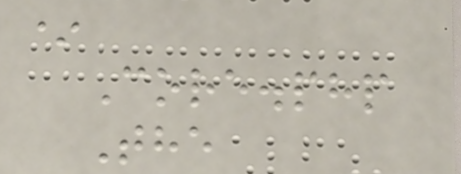*
Core.php
The
